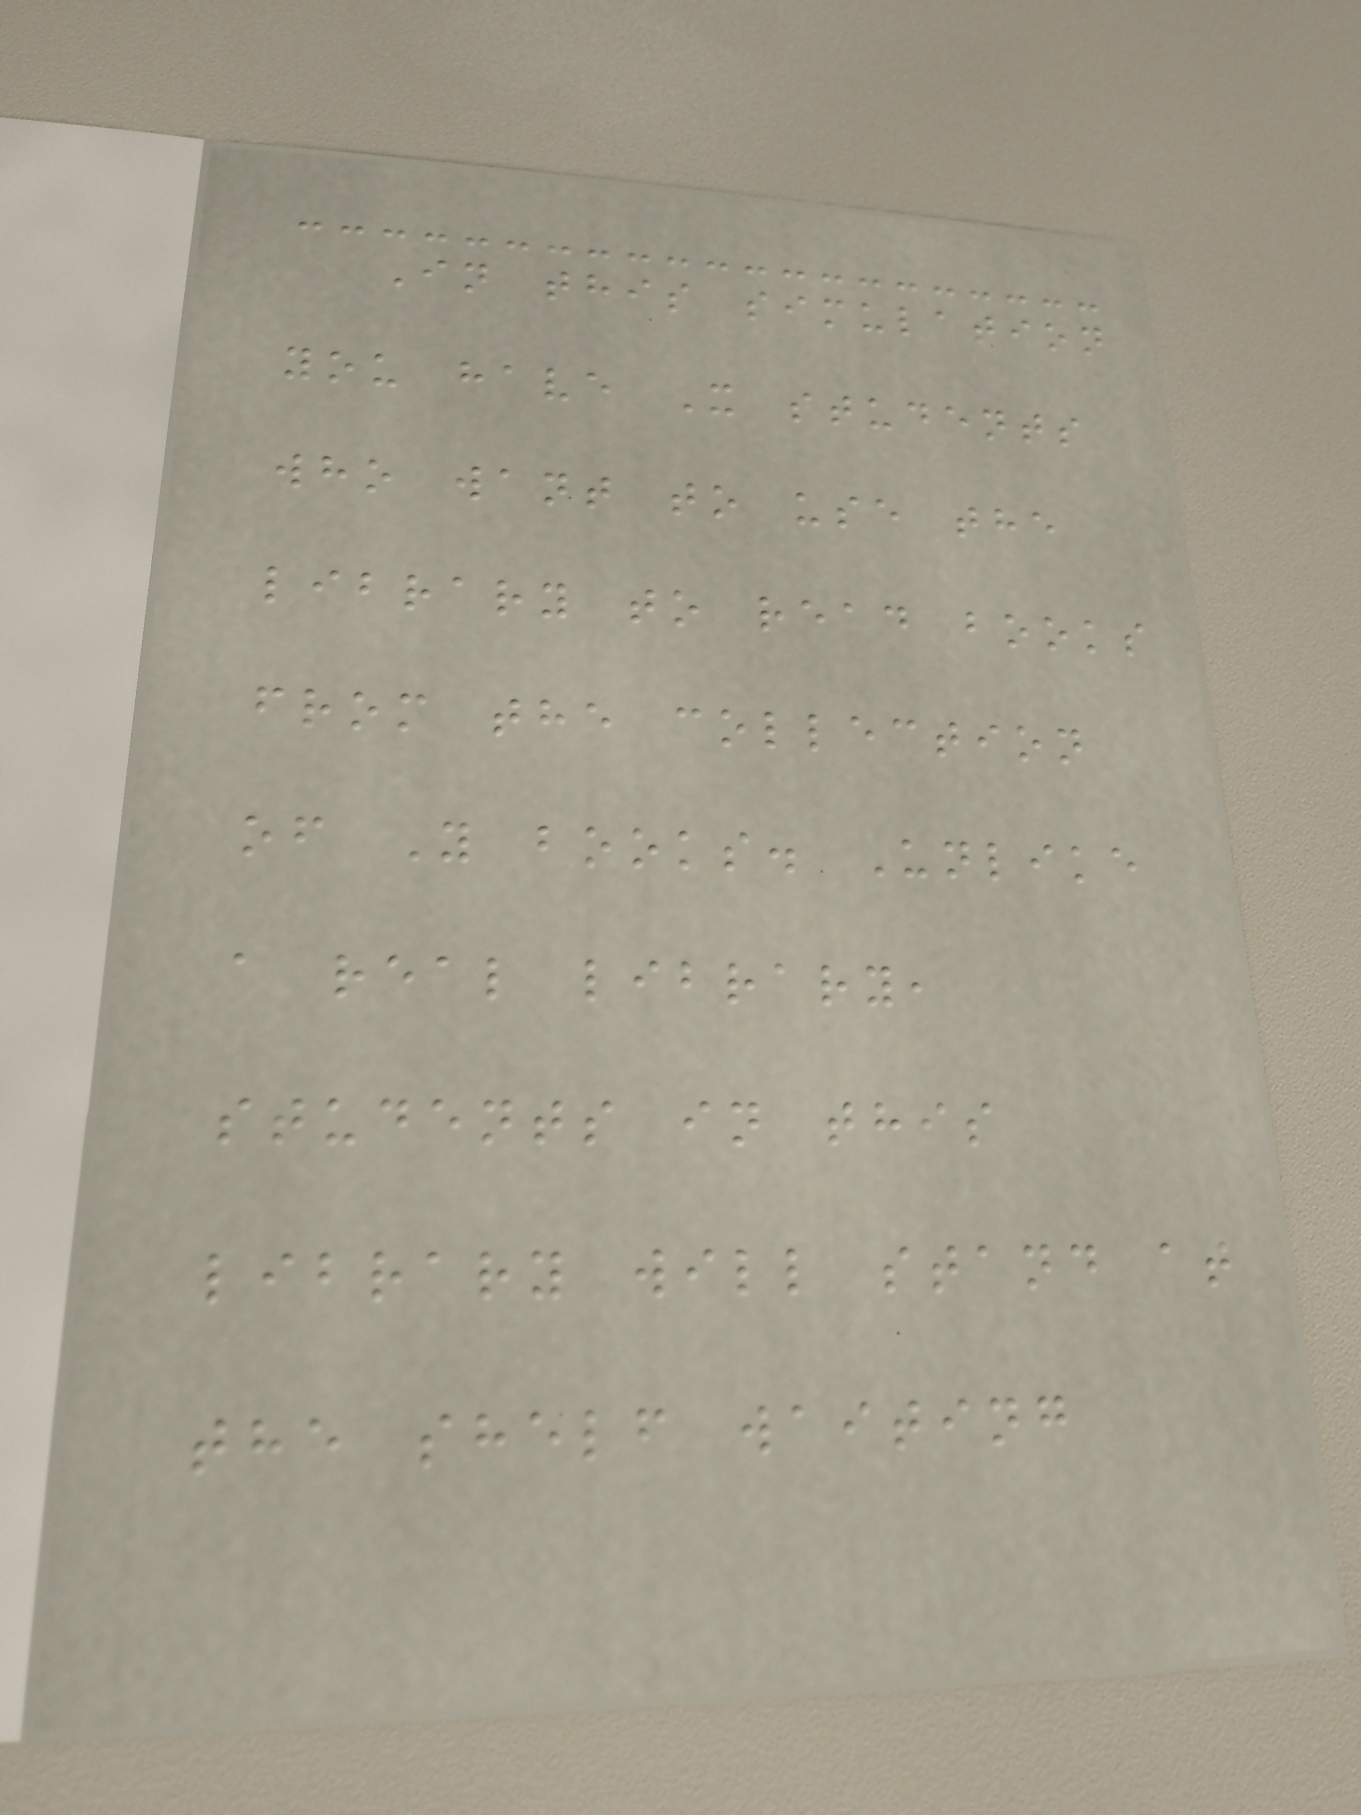In this simulation
you have X students
who want to use the
library to read books
from the collection
of Y books. Unlike
a real library,
students in this
library will stand at
the shelf waiting
